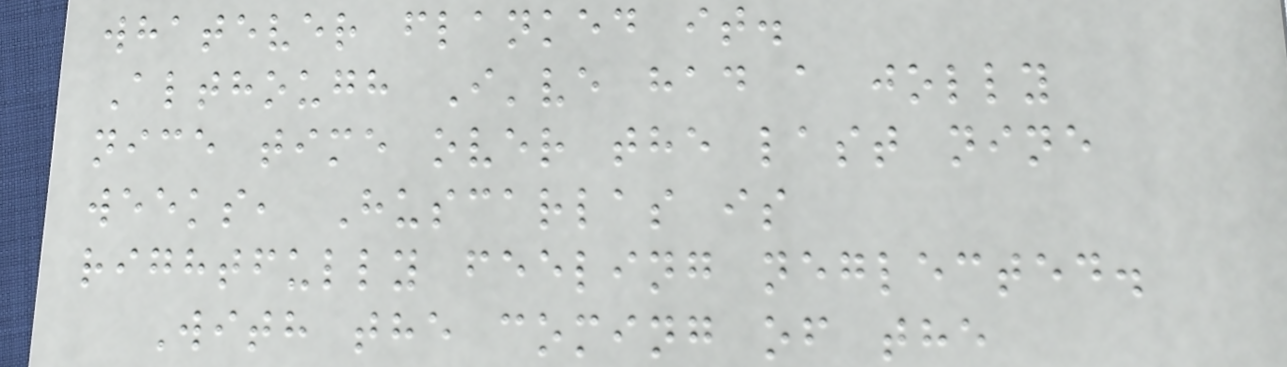whatever flanked it.
Although I've had a jolly
nice time over the last nine
weeks, Huscarlas is
rightfully feeling neglected.
With the coming of the
